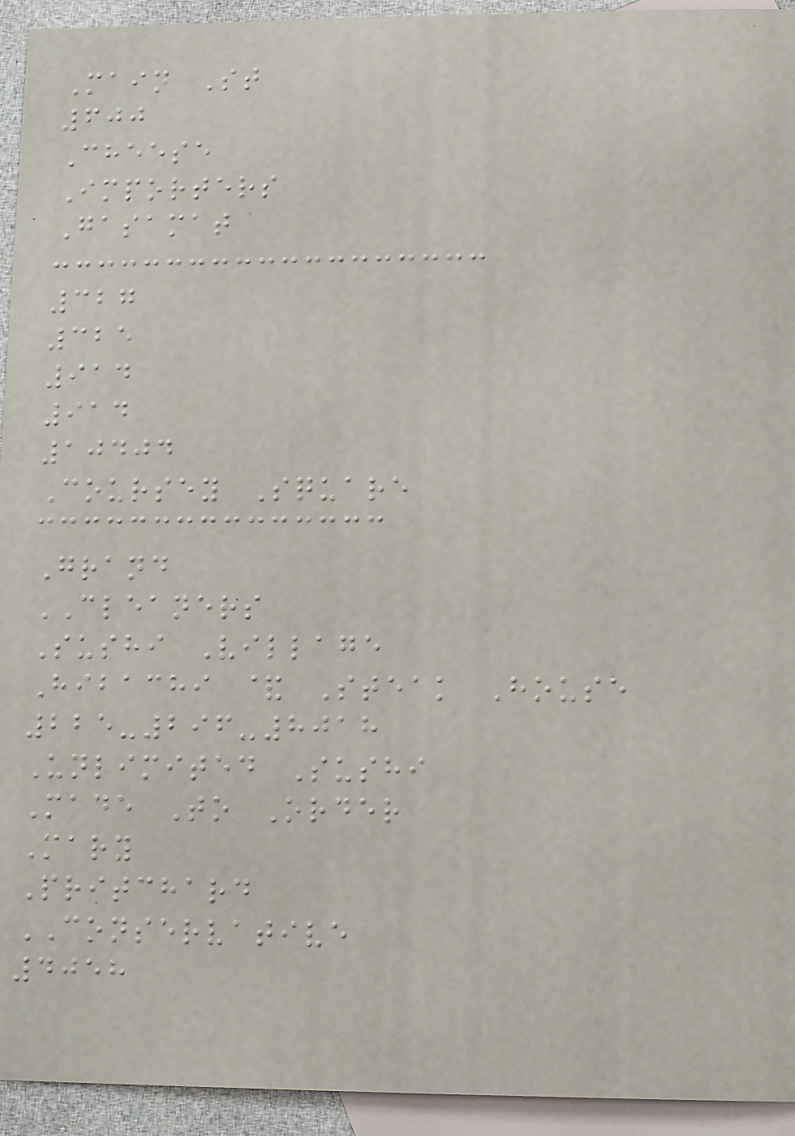Main St
600
Cheese
Importers
Gasamat
327
325
914
914
10404
Coursey Square
Grand
CLEANERS
Sushi Village
Hibachi & Steak House
225-296-8018
Unlimited Sushi
Made To Order
Mary
Pritchard
CONSERVATIVE
4058
